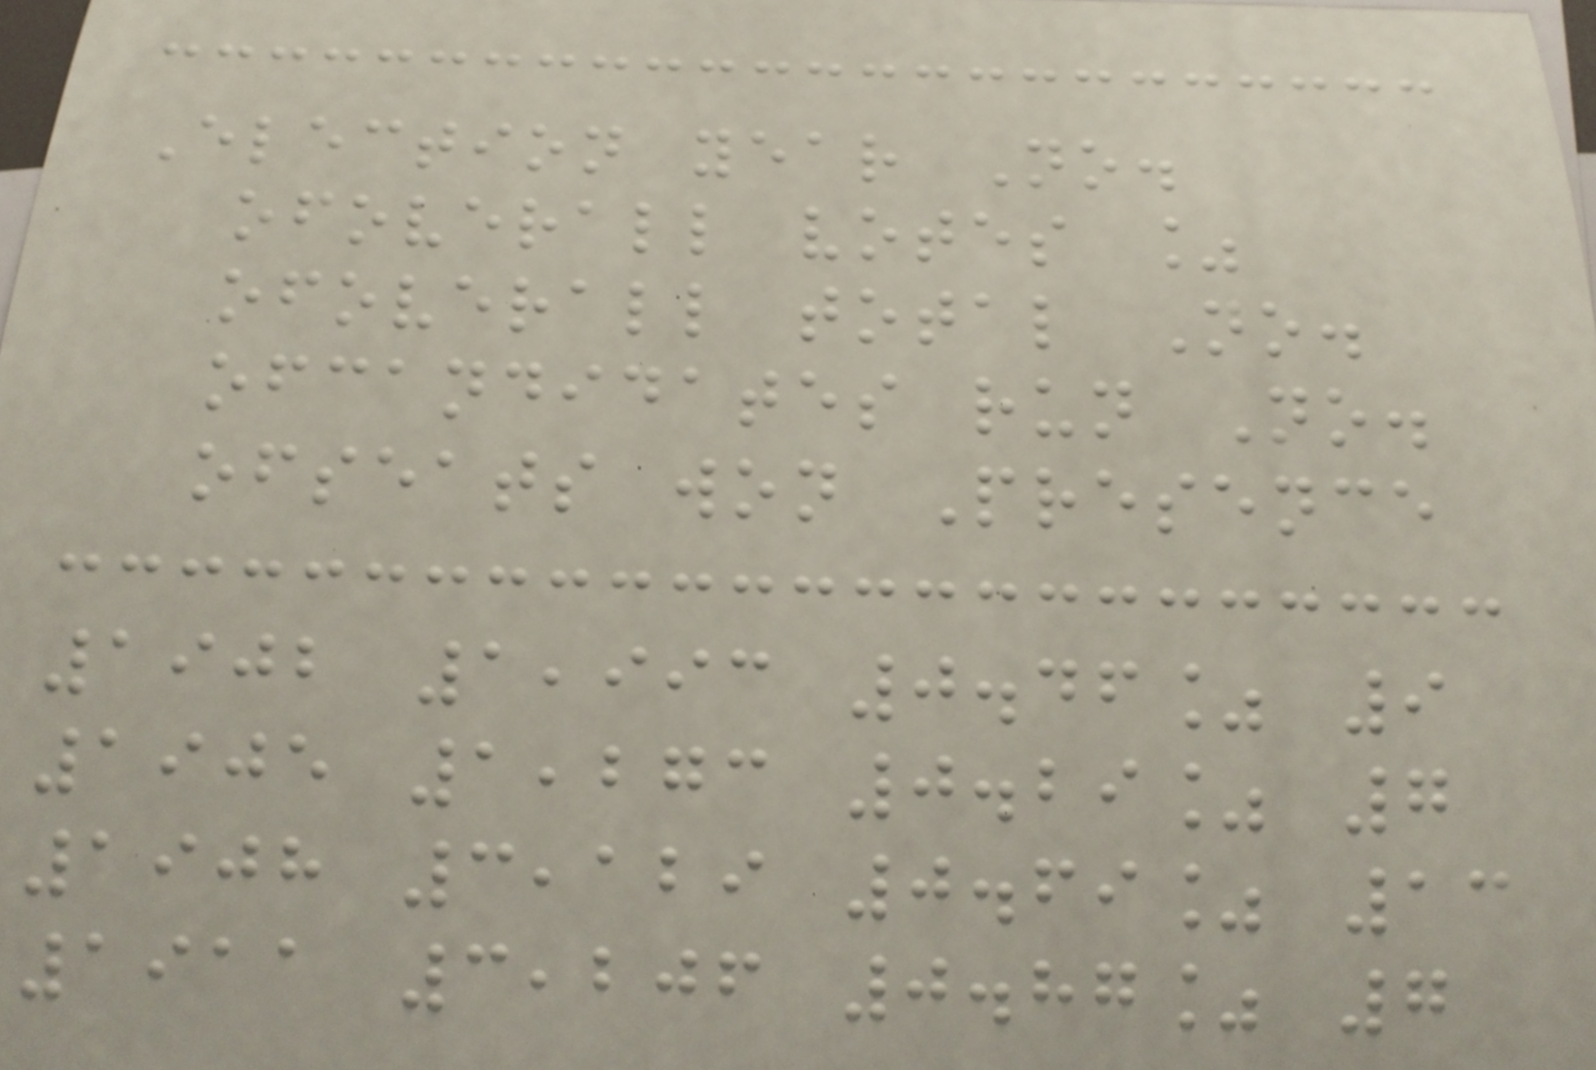Election year No.
ofoverall votes %
ofoverall total No.
ofcandidates run No.
ofseats won Presence
1902 1,993 0.46% 9
1905 1,273 0.29% 7
1908 3,129 0.69% 13
1911 3,206 0.87% 7
